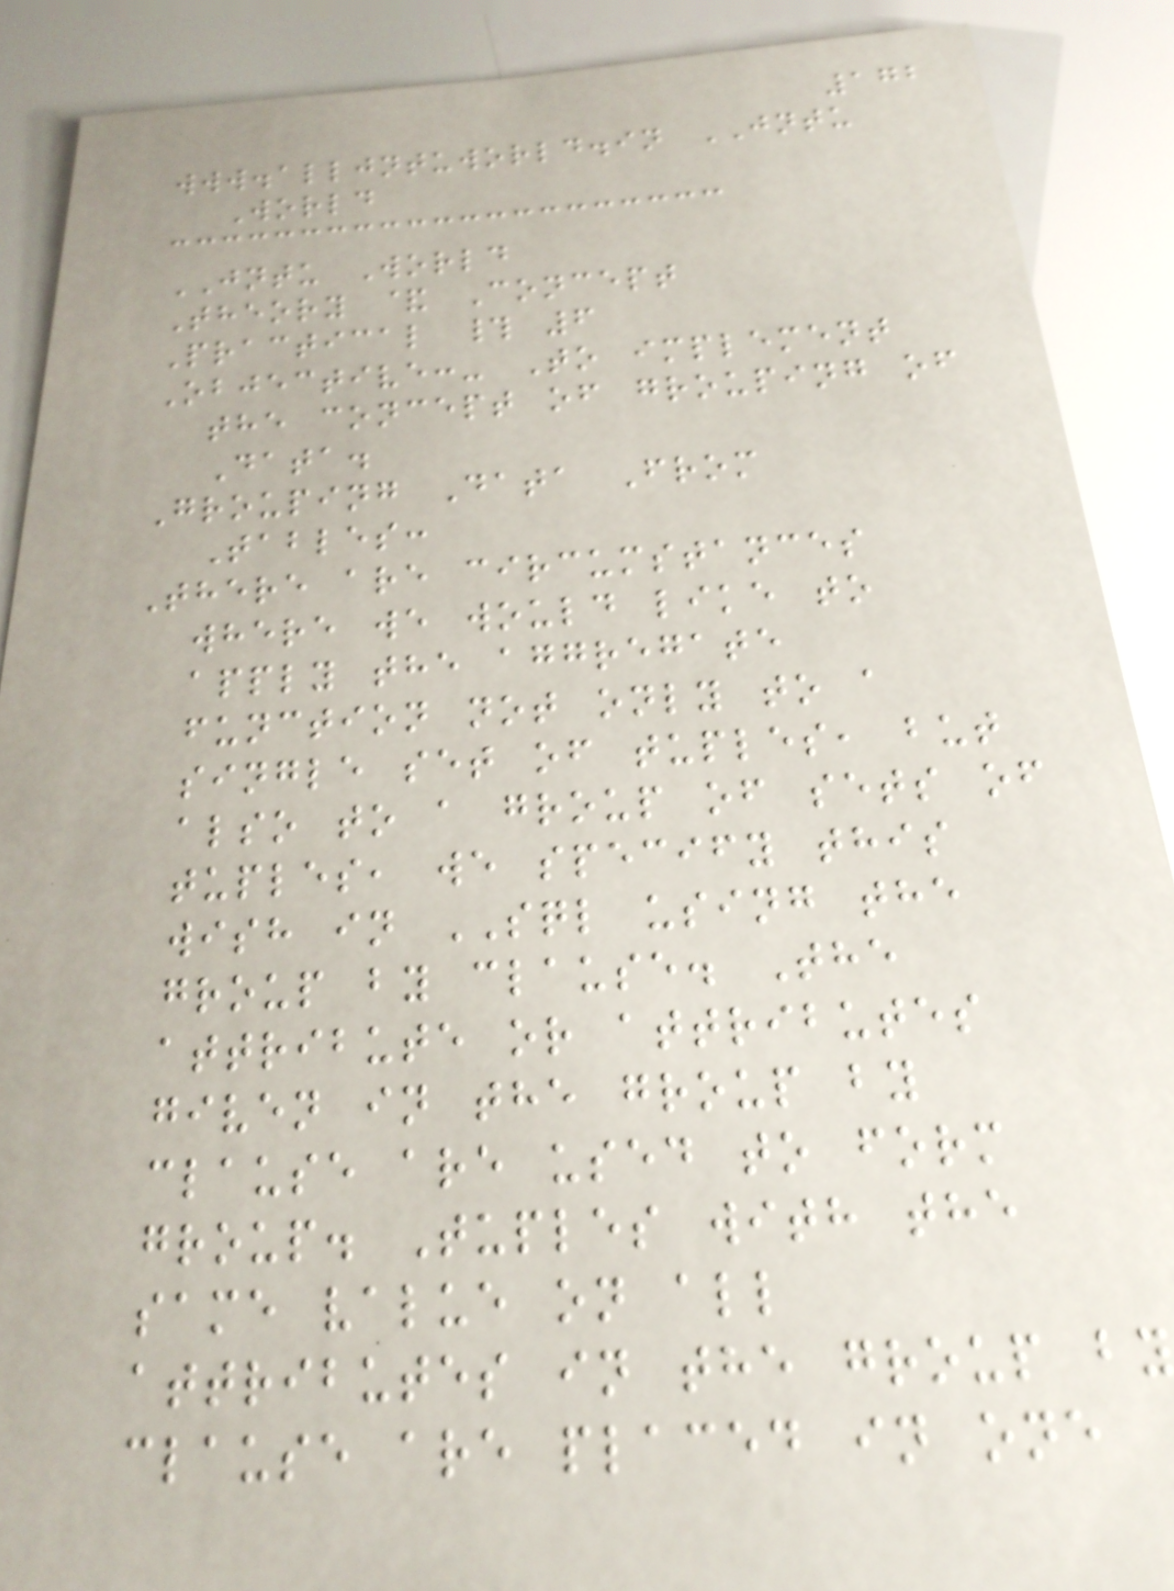172
www.alljntuworld.in JNTU
World
JNTU World
Theory & Concept
Practical # 6
Objective:- To implement
the concept of grouping of
Data.
Grouping Data From
Tables:
There are circumstances
where we would like to
apply the aggregate
function not only to a
single set of tuples, but
also to a group of sets of
tuples, we specify this
wish in SQL using the
group by clause. The
attribute or attributes
given in the group by
clause are used to form
group. Tuples with the
same value on all
attributes in the group by
clause are placed in one
